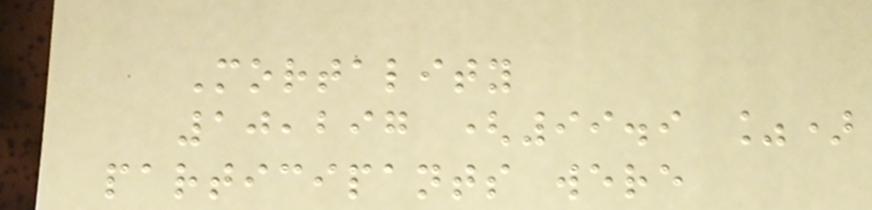Mortality
10,297 (99.9 %)
participants were
